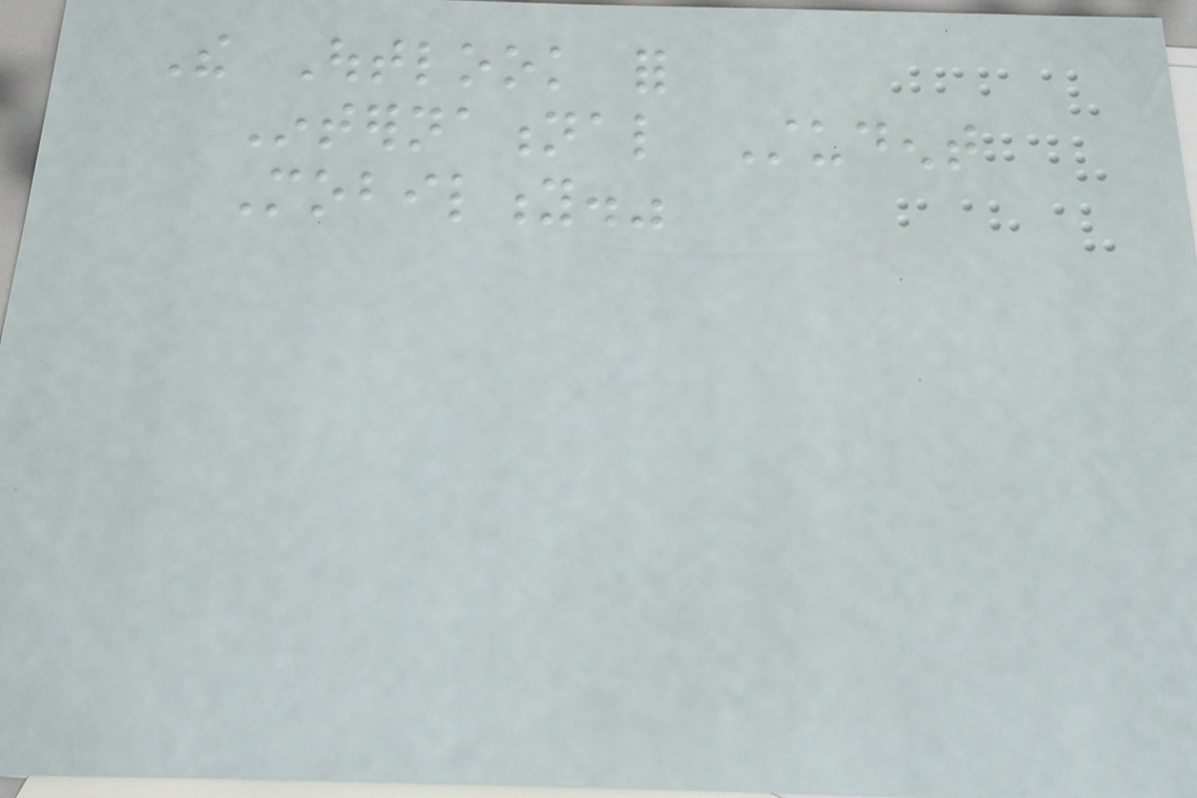The Outlook for
International Student
Mobility."
